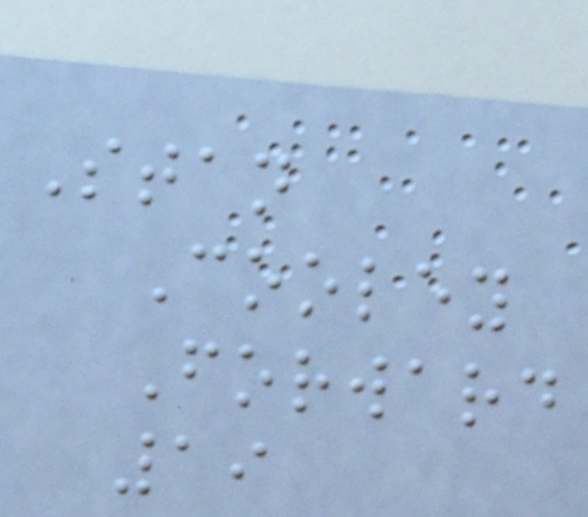Stan
Cooley
Forward
19
